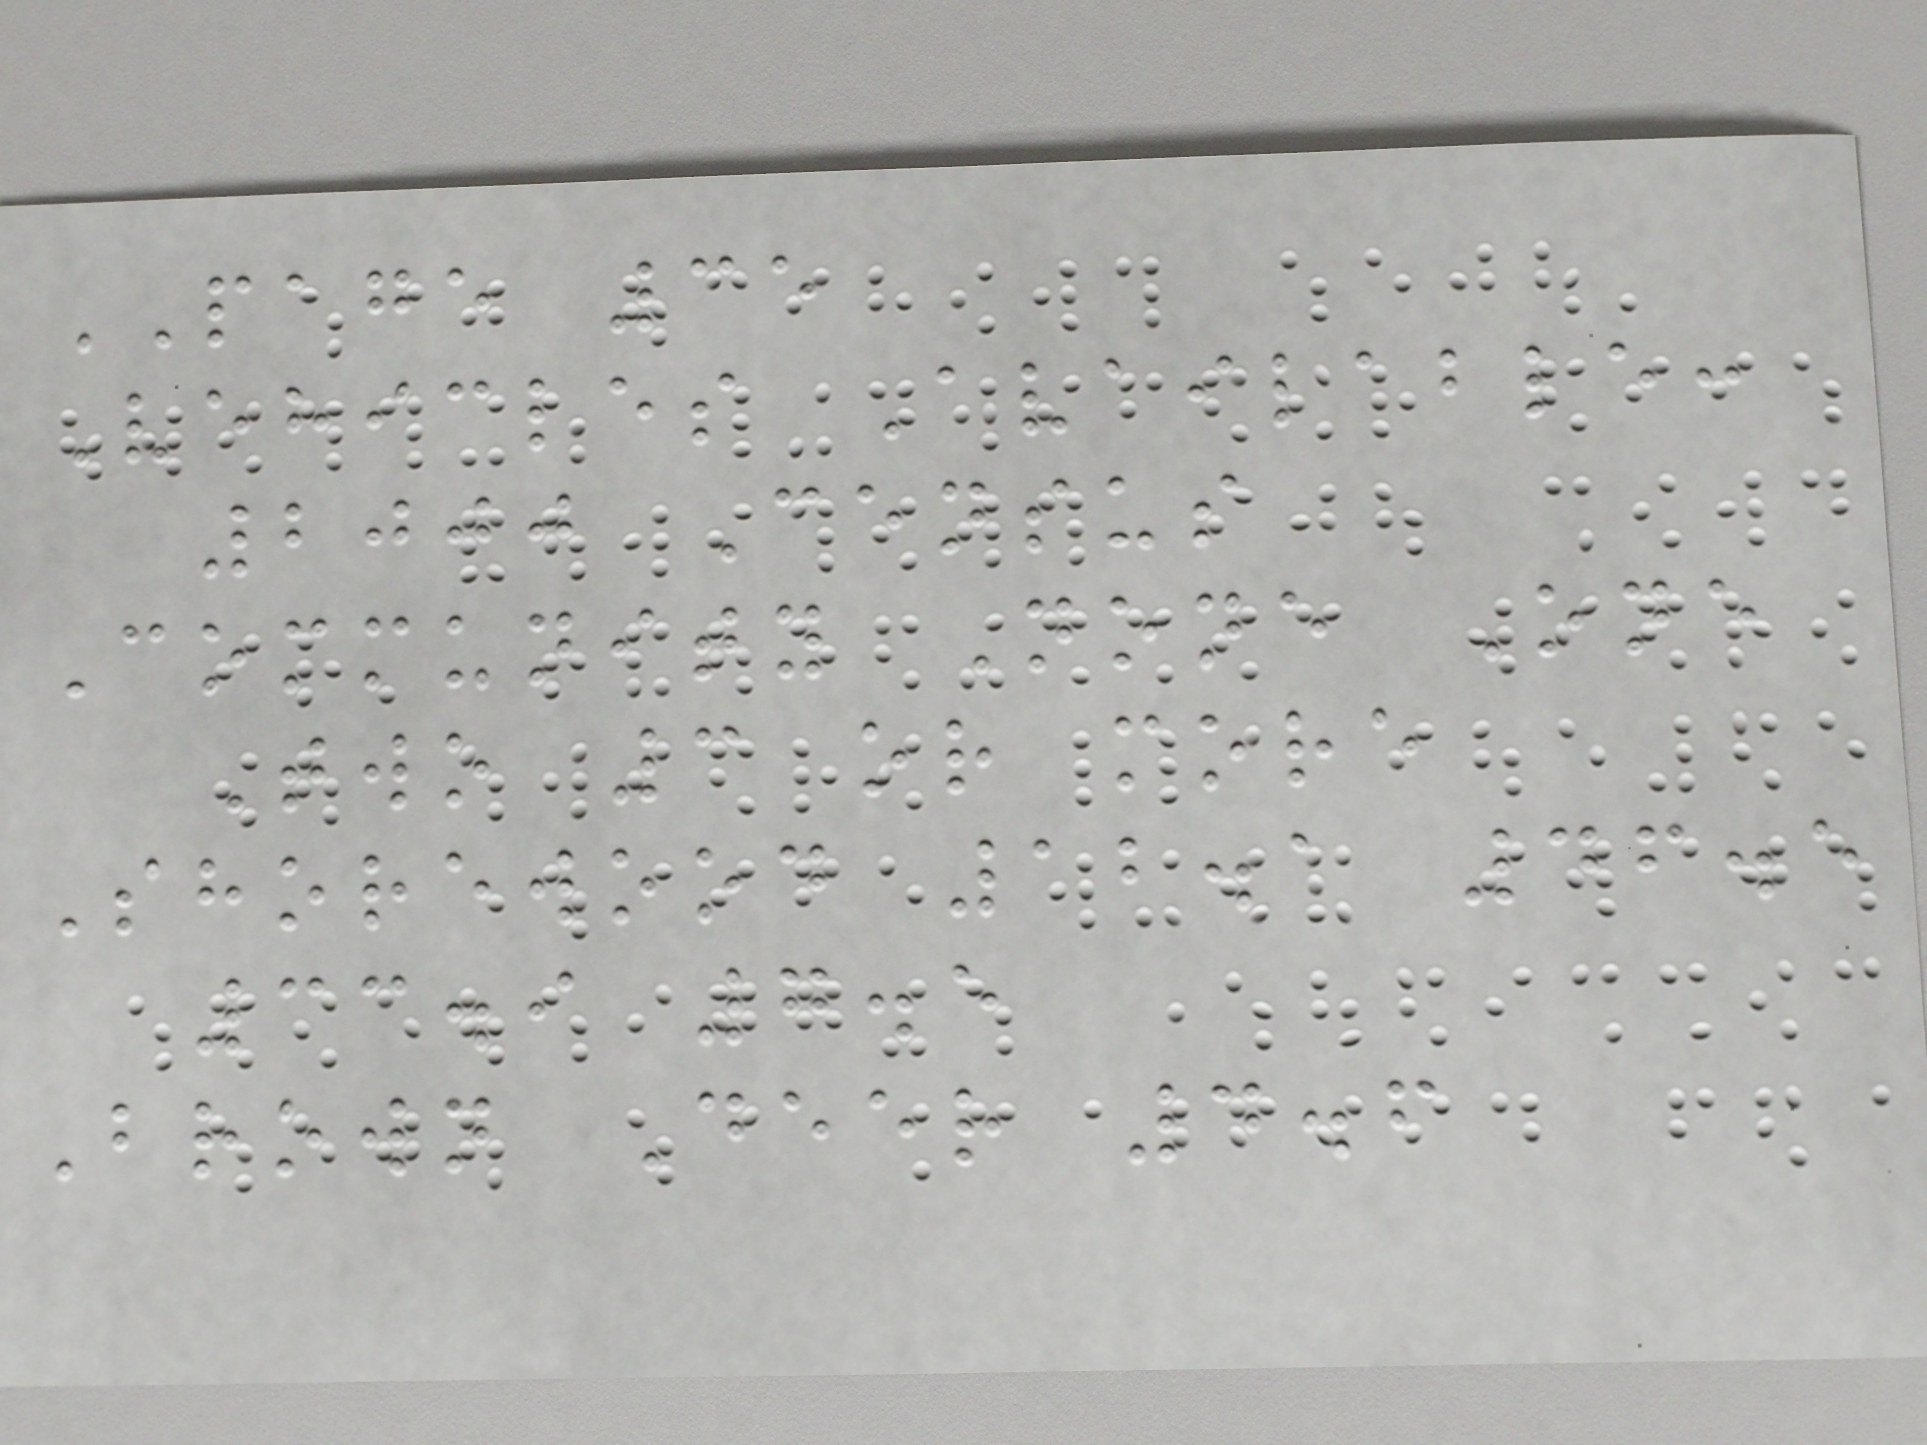PAGE 35
Vehicles Available:
2000 Census
Community None One
Two 3 or more
Shorewood 12.1 46.5
33.9 7.5
Brown Deer 4.6
